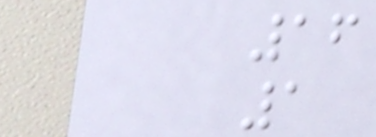16
1
